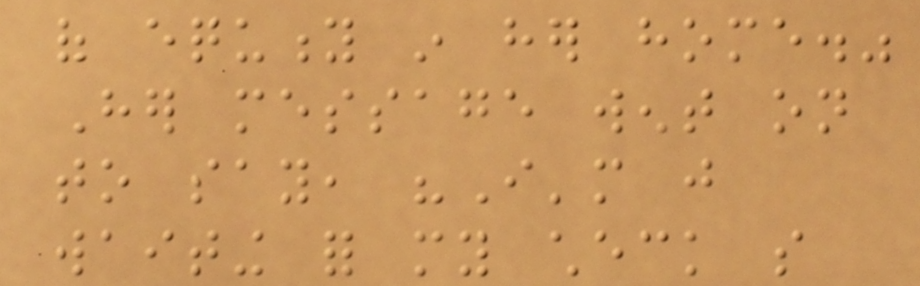of equity in her home."
Her message went on
to say, "I'm just
waiting for my check so
